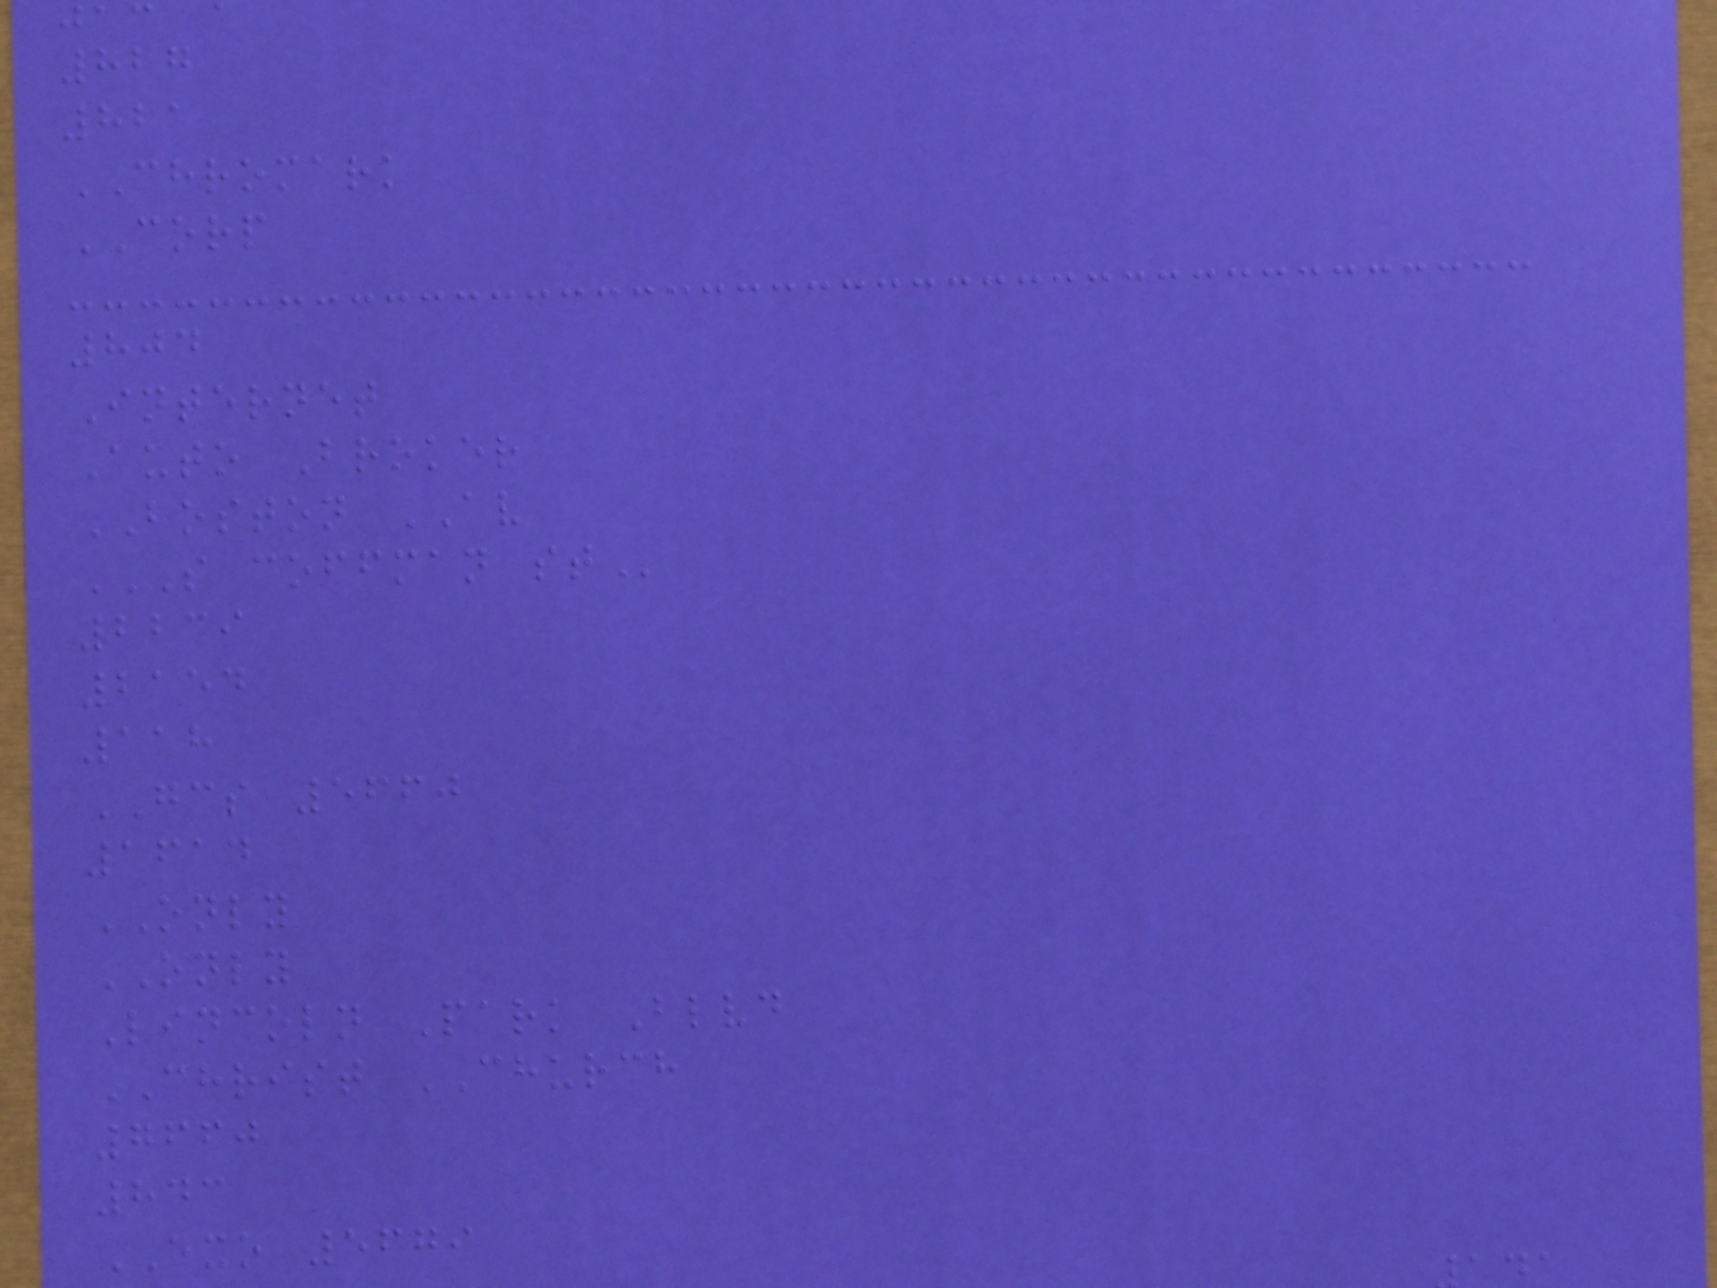827
821
CHROMARK
CORP
804
Internet
Auto Broker
BOSTON AV
S COFFMAN ST
2239
2154
118
GCS 5660
1614
ONLY
ONLY
Lincoln Park Blvd
CHRIST CHURCH
7660
843
EXO 5679
